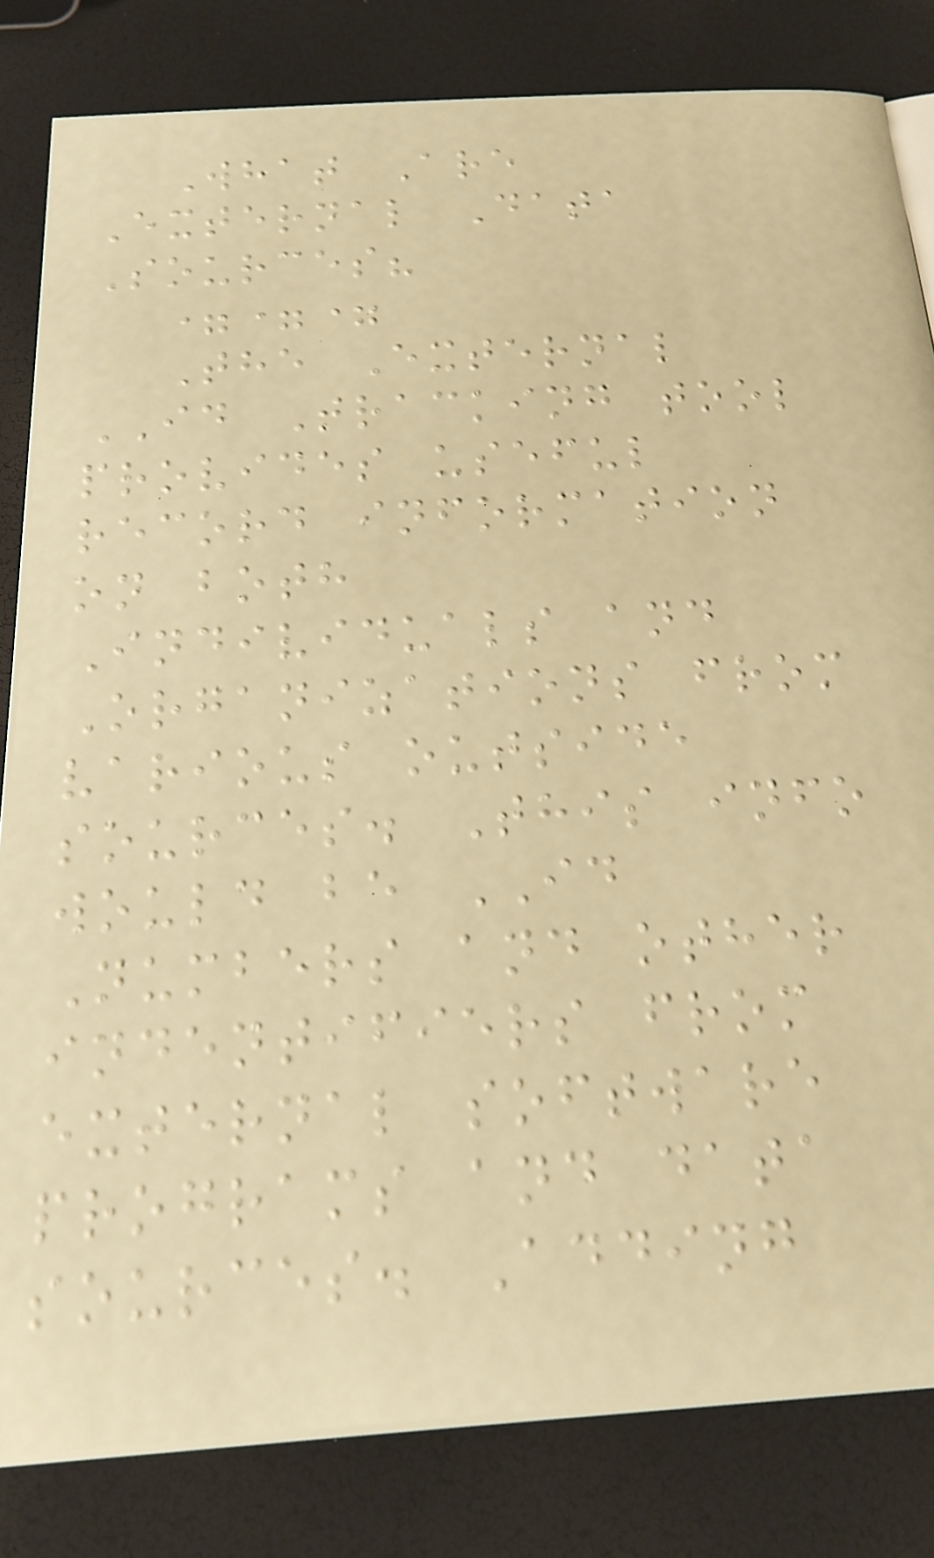What Are
External Data
Sources?
===
The External
ID Tracking tool
provides useful
record information
on both
Individuals and
Organizations from
various outside
sources. This info
would be ID
Numbers and other
indentifiers from
external software
programs and data
sources. Adding
